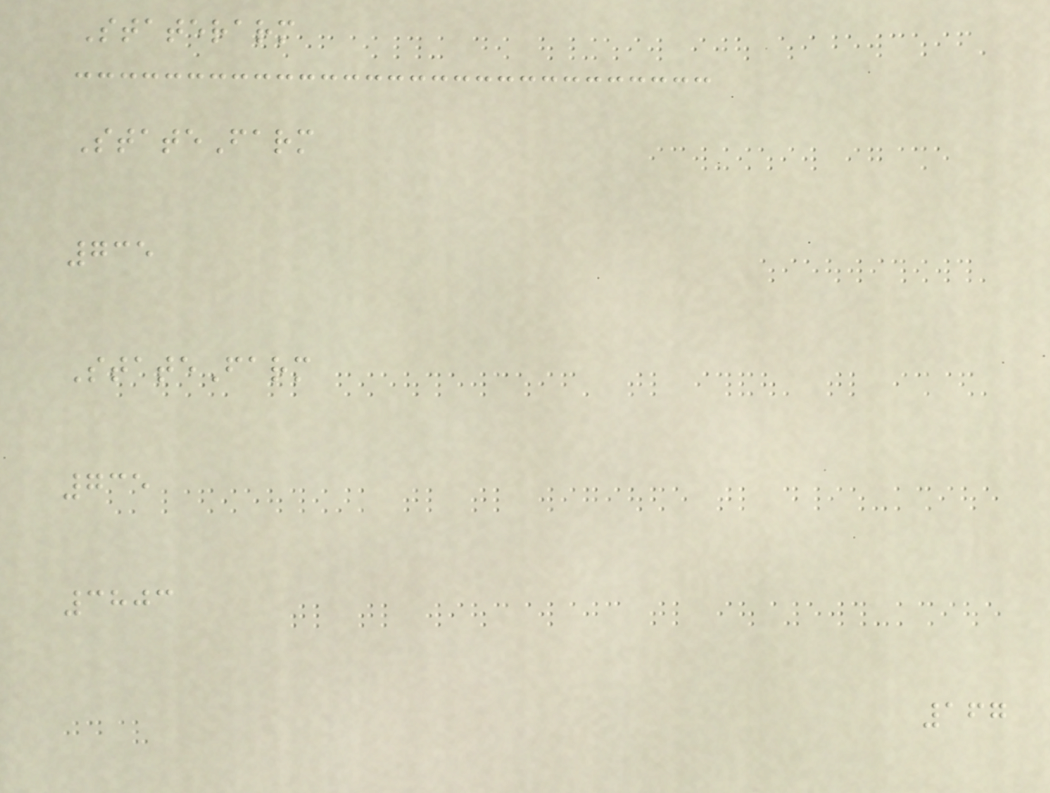Staterarm
StateFarm
735
StateFarm
735
3803
167
